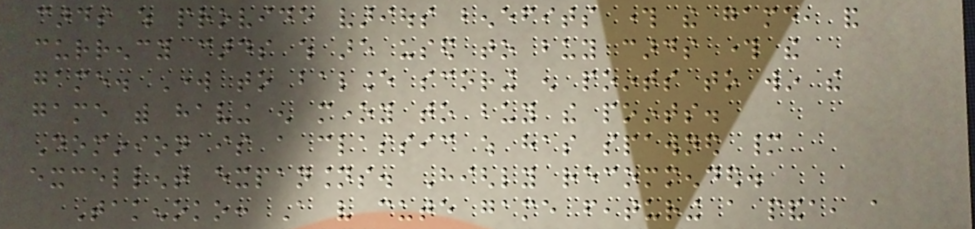cards which provide various benefits through the game, and
currency cards which are used to buy cards through the
game. Work to balance scoring enough points to win the
game with having enough money to buy the points.
Dominion is a classic which has spawned many
excellent expansions. Highly recommended.
Takenoko: A very cute game featuring a panda, a
